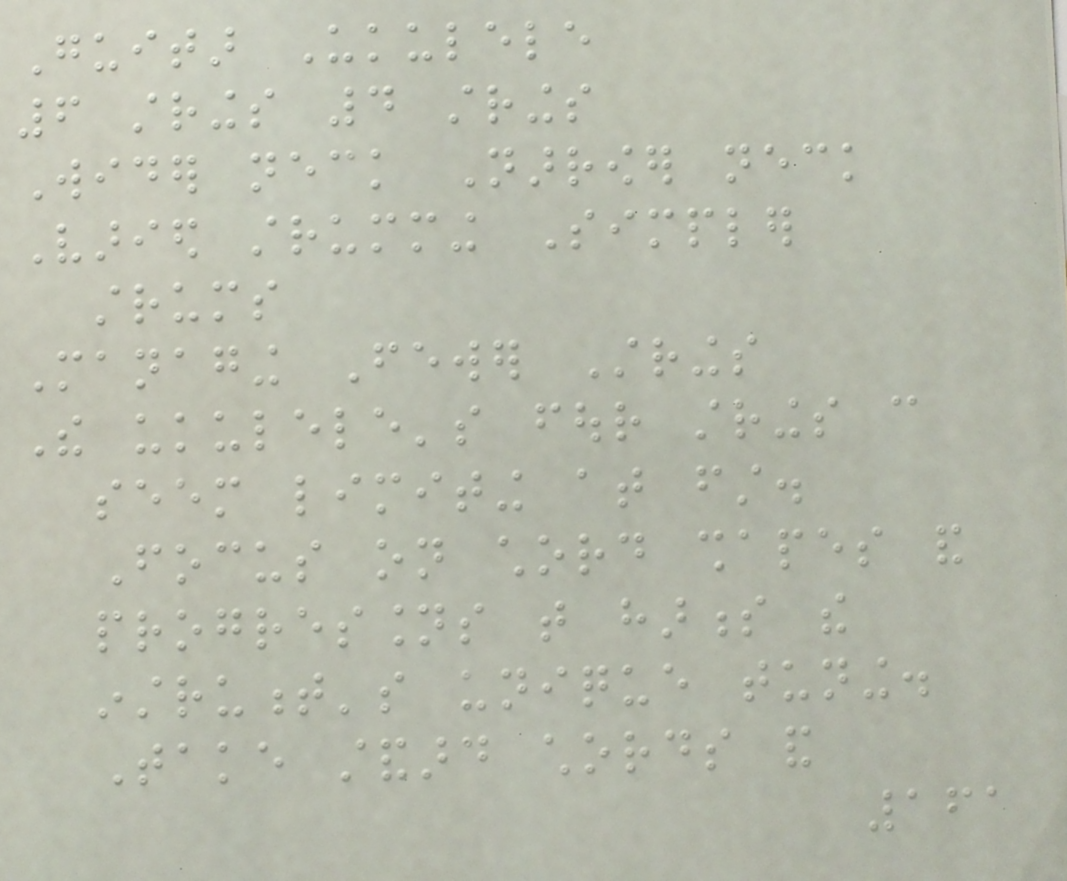Guitar Ukulele
6 strings 4 strings
Wider neck Narrower neck
Varied strumming Simpler
strums
Managing Fewer Strings
The ukulele's four strings can
seem limiting at first.
Focus on chord shapes and
progressions that harness the
instrument's unique tuning.
Take standard chords and
161
